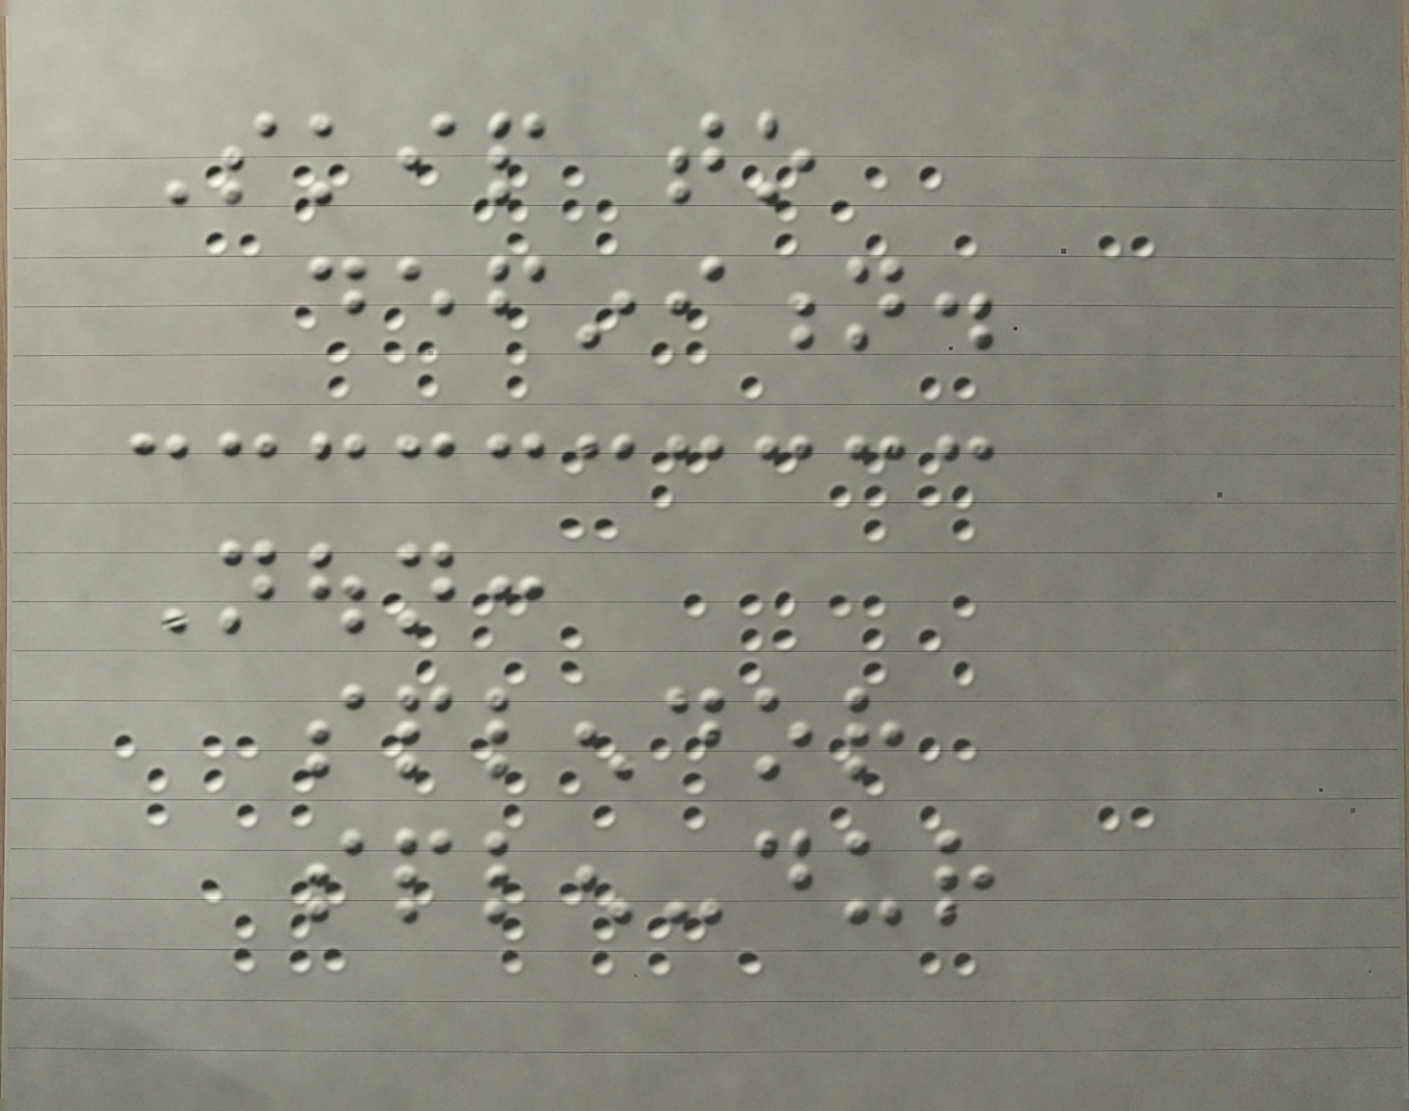Skip to
definition.
Noun:
splendor
splen-dur
